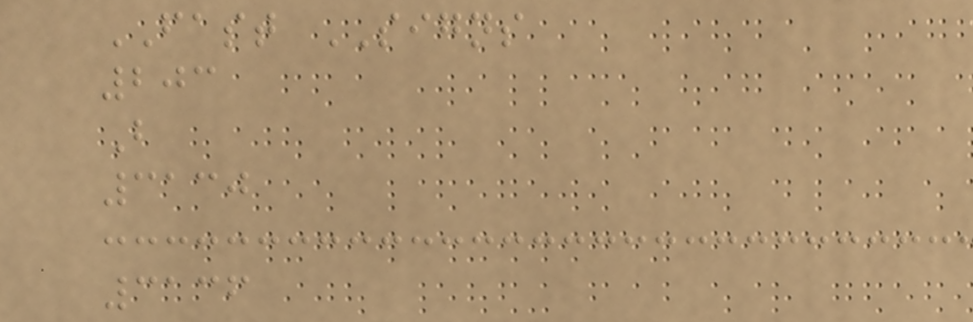FAST SIGNS
203
B
3130
3136
